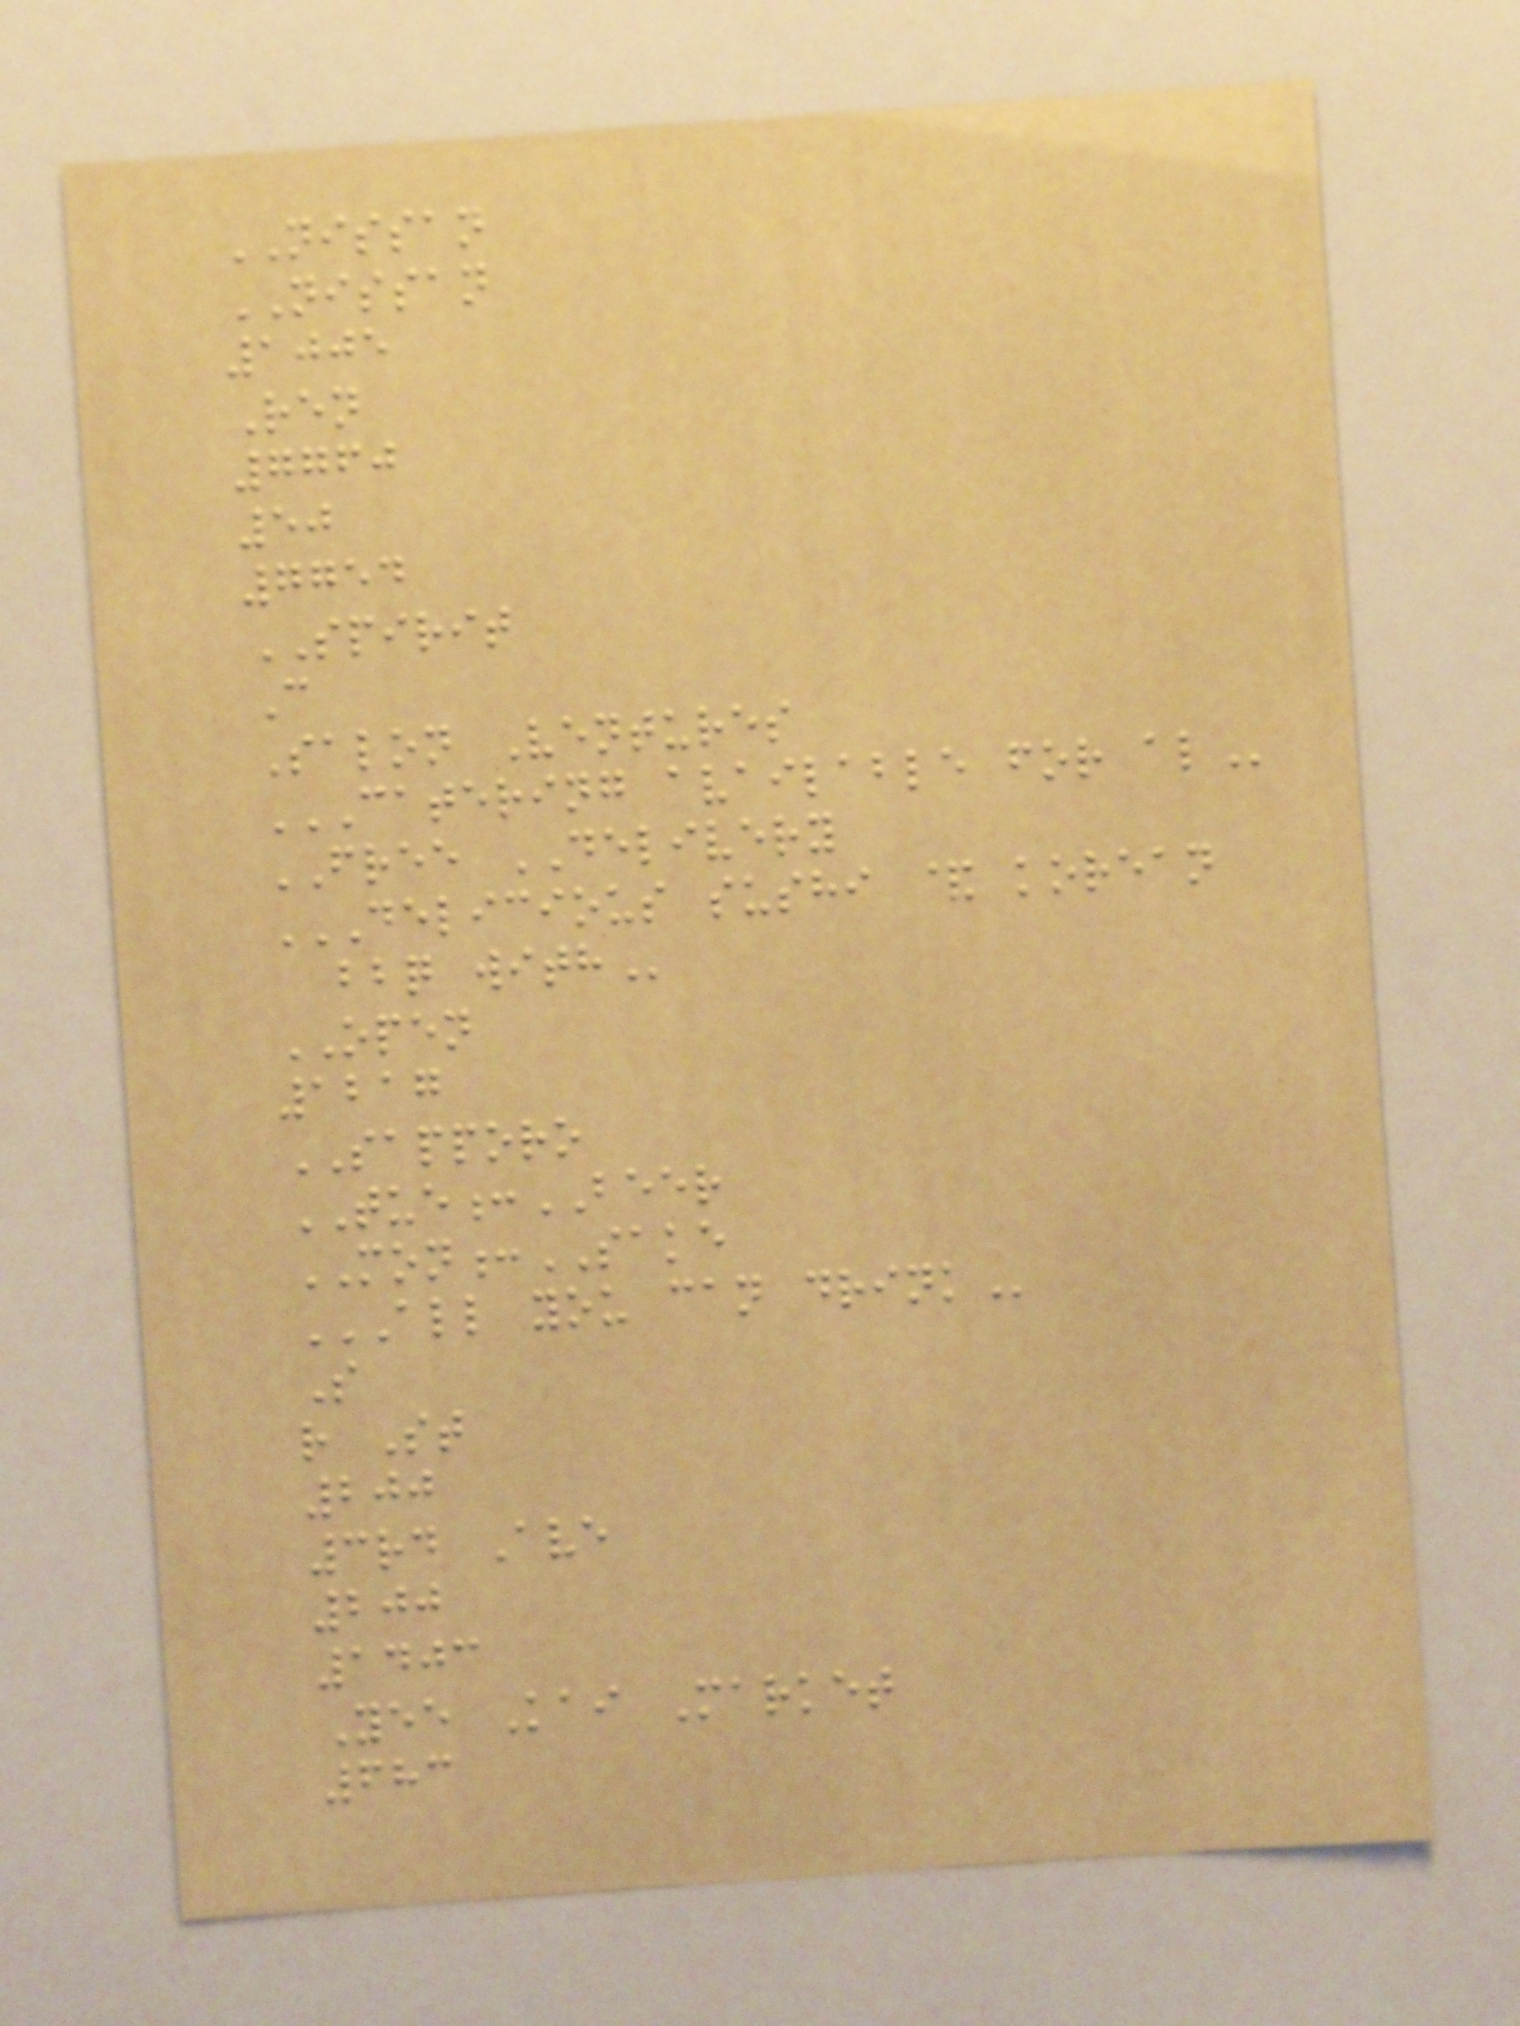NISSAN
NISSAN
1005
Ren
7760
50
7754
SPIRIT
C
Salon Ventures
CATERING AVAILABLE FOR AL
FREE DELIVERY
DELICIOUS SUSHI & KOREAN
BBQ WITH
OPEN
1217
SAPPORO
TUE:BEER
MON:SAKE
ALL YOU CAN DRINK
S
r St
200
3rd Ave
200
1403
Yee Kai Market
683
